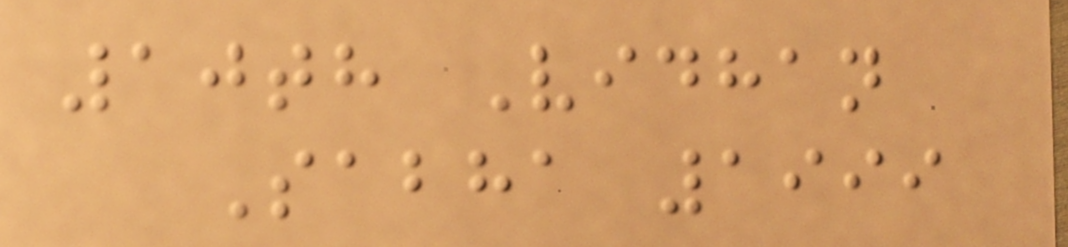10th Vidhan
Sabha 1999
